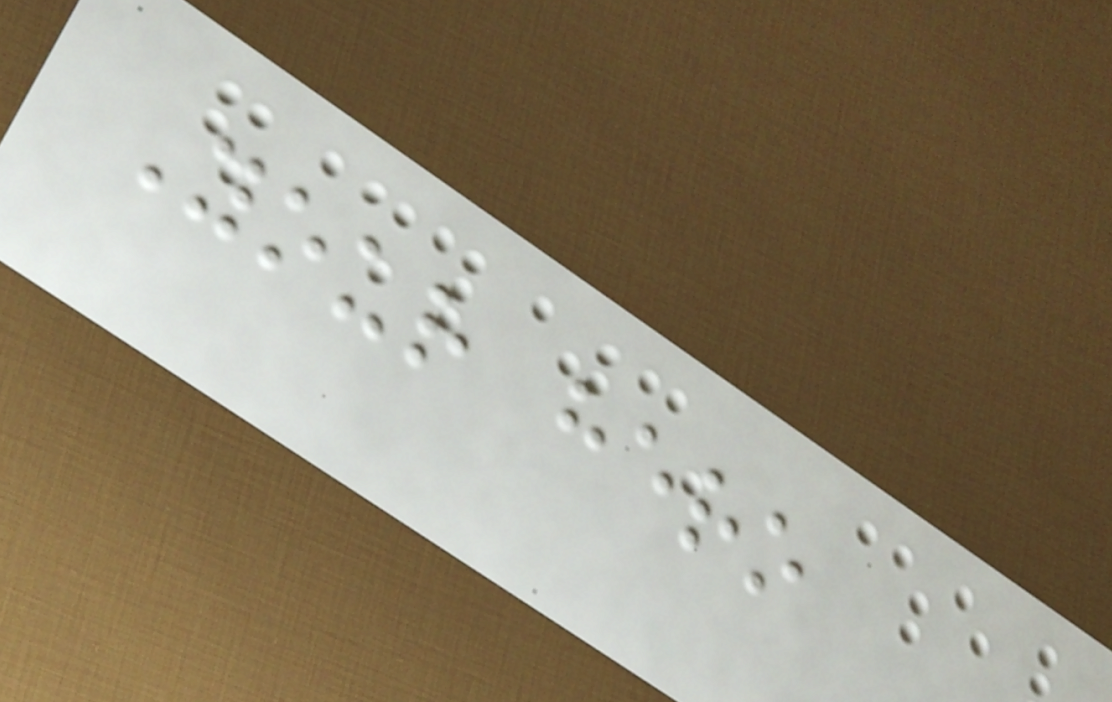Your hero
